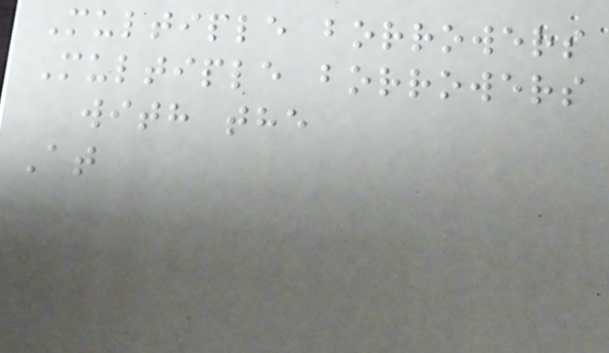Multiple borrowers
Multiple borrowers
with the
At
